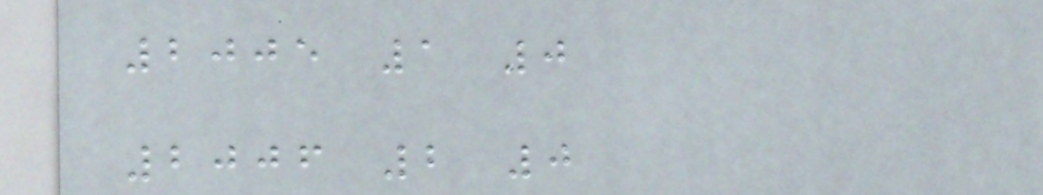2005 1 0
2006 2 0
